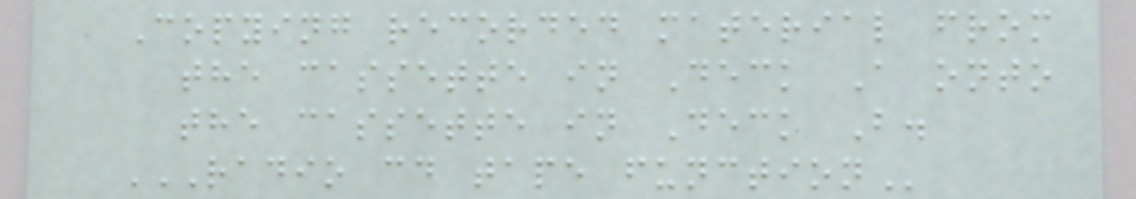Copying recorded material from
the cassette in Deck A onto
the cassette in Deck B.
RADIO CD TAPE FUNCTION
